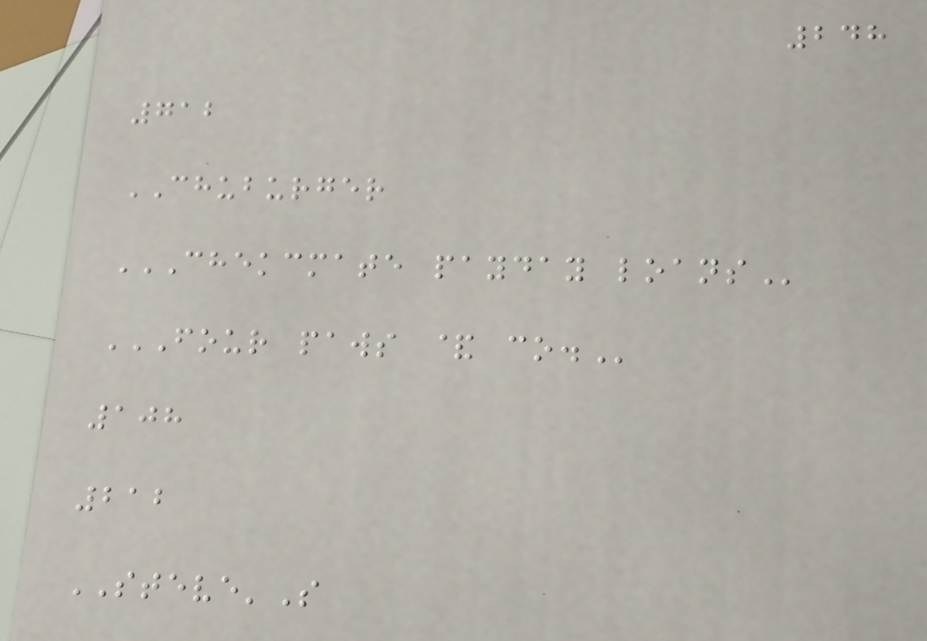248
712
CHUBURGER
CHEKCMATE PAYDAY LOANS
FOUR PAWS & CO.
108
212
STEVE'S
